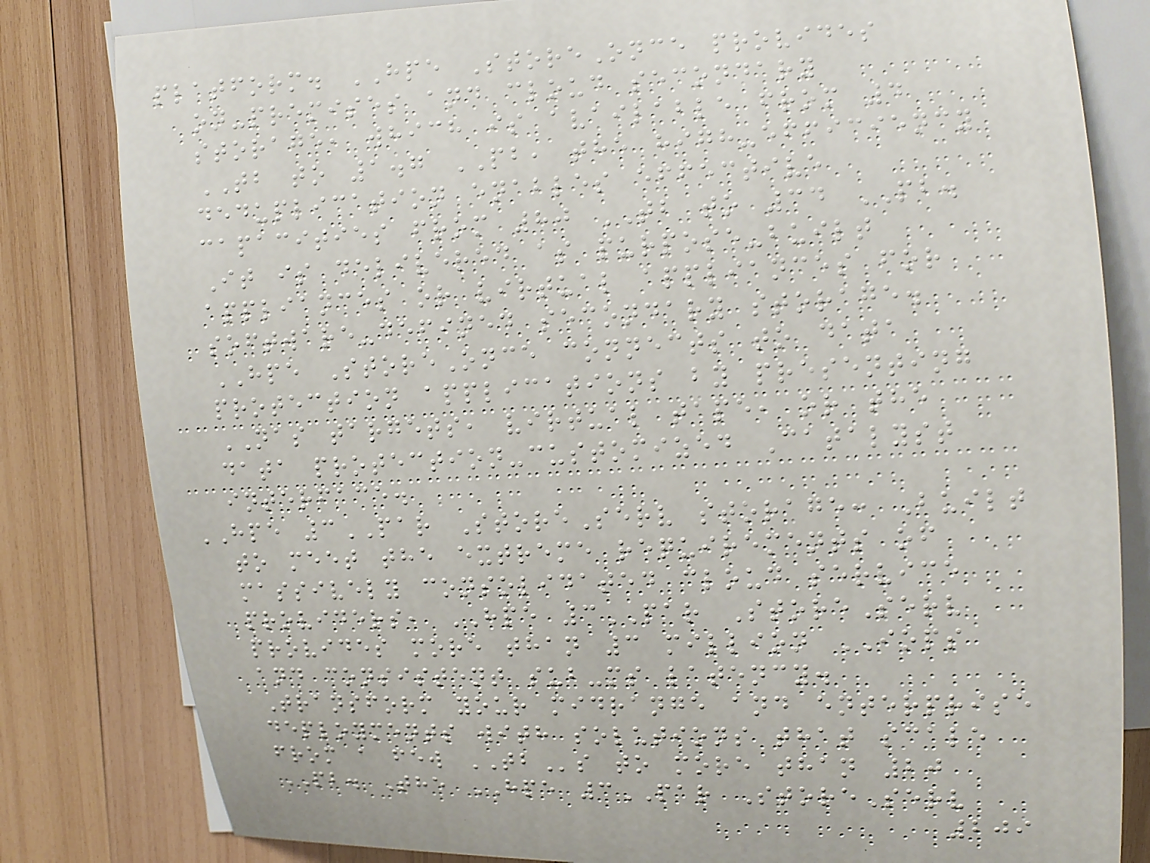platform. HPE StoreOnce provides
on-premises and cloud secondary
storage, which is available from 4
TB to 1.7 PB, the high-efficiency
deduplication enables effective
capacities from 80 TB to 34 PB.
It is delivered as purpose-built
appliances or virtual appliances for
software-defined secondary storage.
HPE StoreOnce connects to data
protection applications by presenting
NAS targets, virtual tape, or the
data protection-customized Catalyst
interface.
HPE 3PAR StoreServ storage: Built
to meet the extreme requirements of
massively consolidated cloud service
providers, HPE 3PAR StoreServ
provides more than 3 million IOPS
and consistent sub-ms latency.
Transform your midrange and enterprise
deployments with solutions that scale
from a few TBs to more than 20
PB. The HPE 3PAR StoreServ
209
